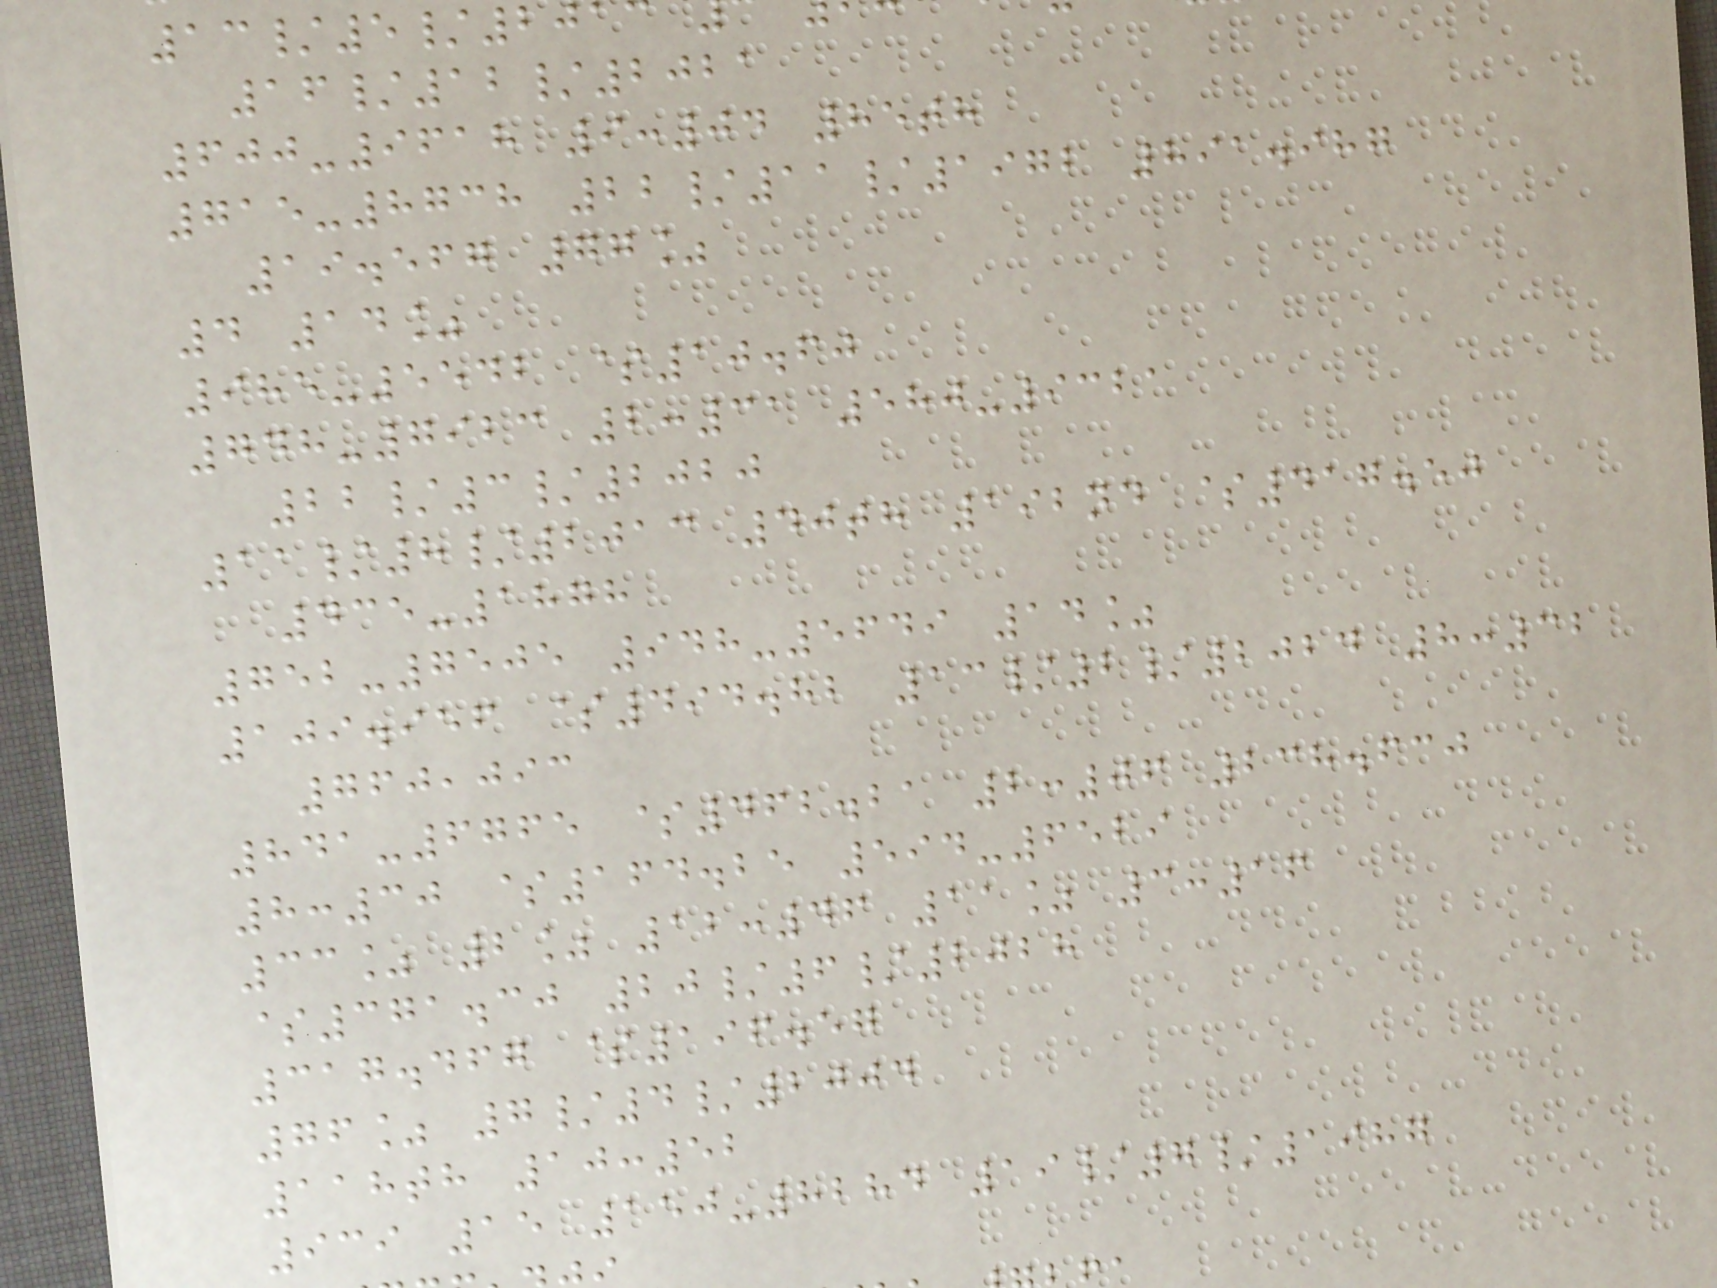13/5/201
16/12/2021
600-9618 9:04 85th
715-8738 22/11/1972 891.987
19.567 77%
4 14%
985-5542 $10.60
748-7923 2:31 580-9321
22/3/2020
11/8/2013 40th 192nd $417.50
435-1878
752-7505 948-5649 14%
109.956 $494.82 13/2/2024 8:32
760,093
841-6765 $462.21 2:06 238.630
8:30 $164.25 594-6529
33% 2% 12:46 11% 3:16
$371.30 20/6/2028
317.467 $196.57
76% 7/4/2004
118th 10:52
939 15 150-8284 19/7/1987
